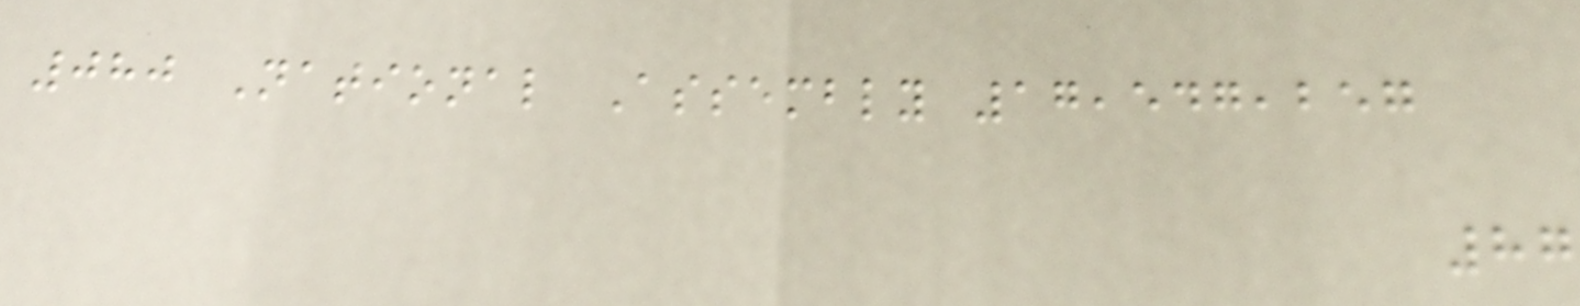080 National Assembly 17,547,257
87
